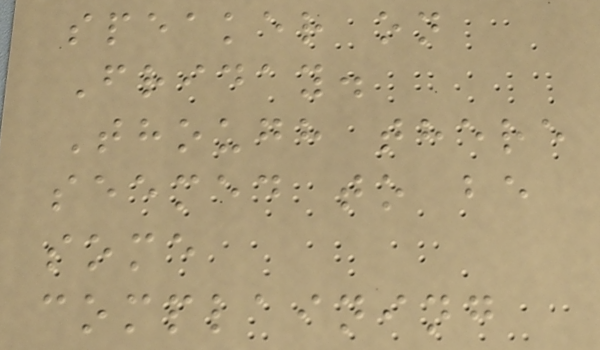speaker on
Friday.
Though there
seemed to be
some
complaining
